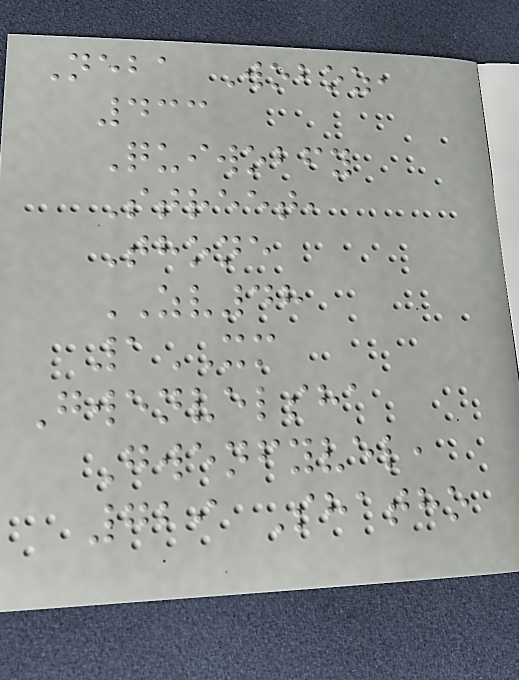Neba Woboz,
433
Quiwobfy
Street,
Thone
ZV48
1XM
Gwenvelsha
Gwenfyvel,
729 Shatho
